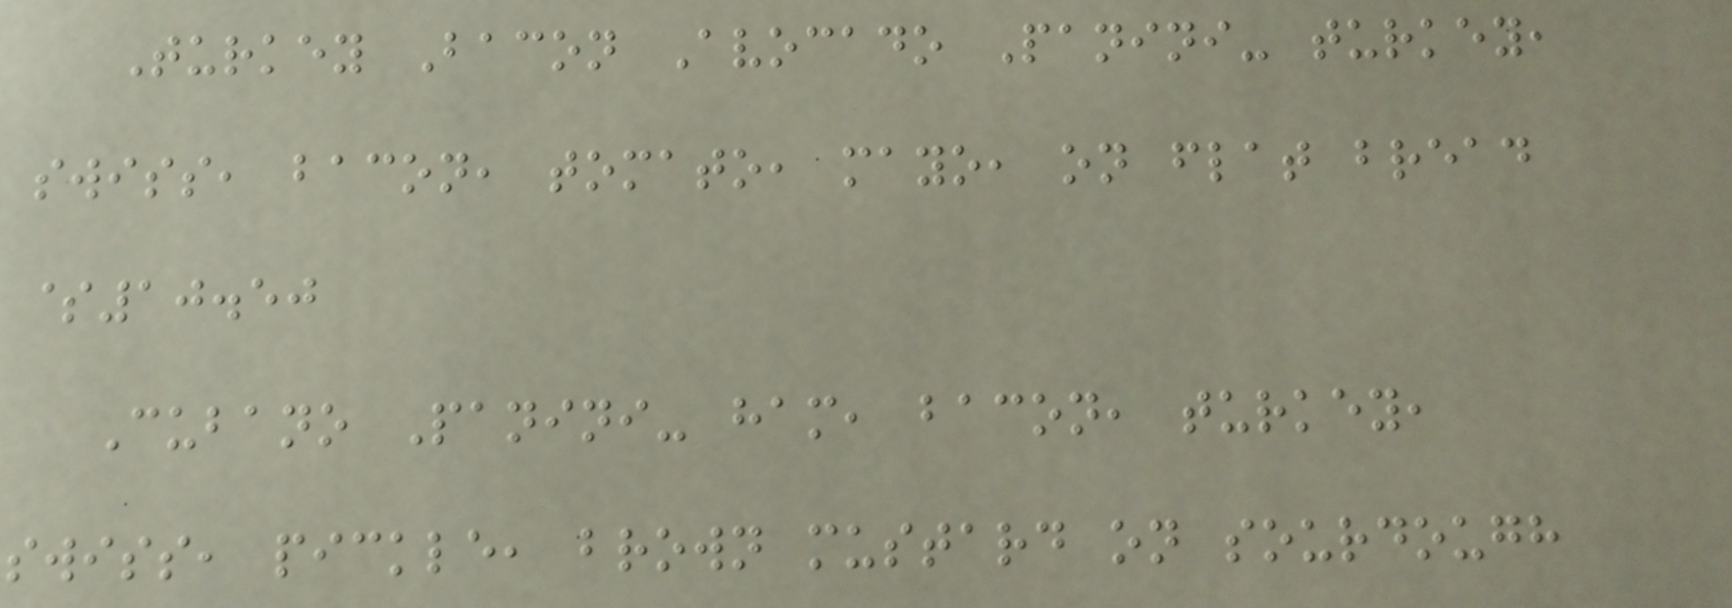Turkey Bacon Avocado Panini- turkey,
swiss, bacon, tomato, mayo, on flat bread
$10.50
Cubano Panini- ham, bacon, turkey,
swiss, pickle, brown mustard on sourdough
